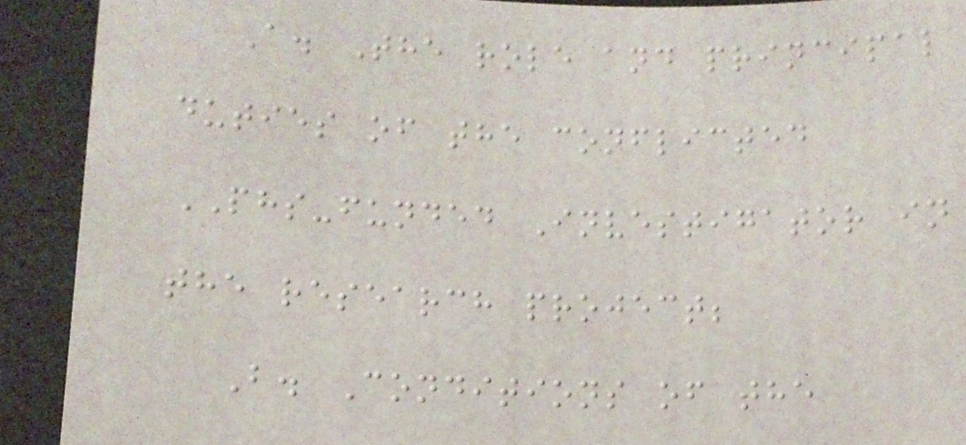A. The role and principal
duties of the conflicted
PHS-funded Investigator in
the research project;
B. Conditions of the
